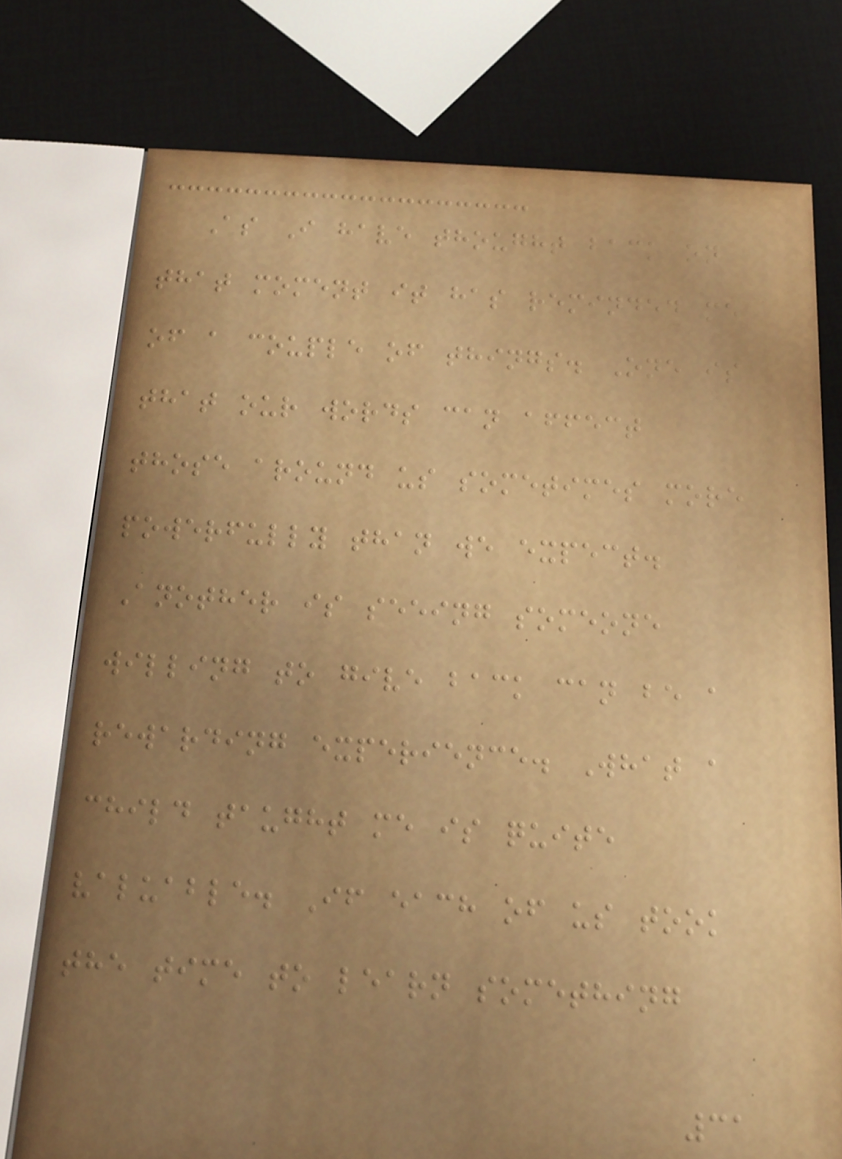As I have thought back on
that moment it has reminded me
of a couple of things. One is
that our words can affect
those around us sometimes more
powerfully than we expect.
Another is seeing someone
willing to give back can be a
rewarding experience. What a
child taught me is quite
valuable. If each of us took
the time to learn something
31
